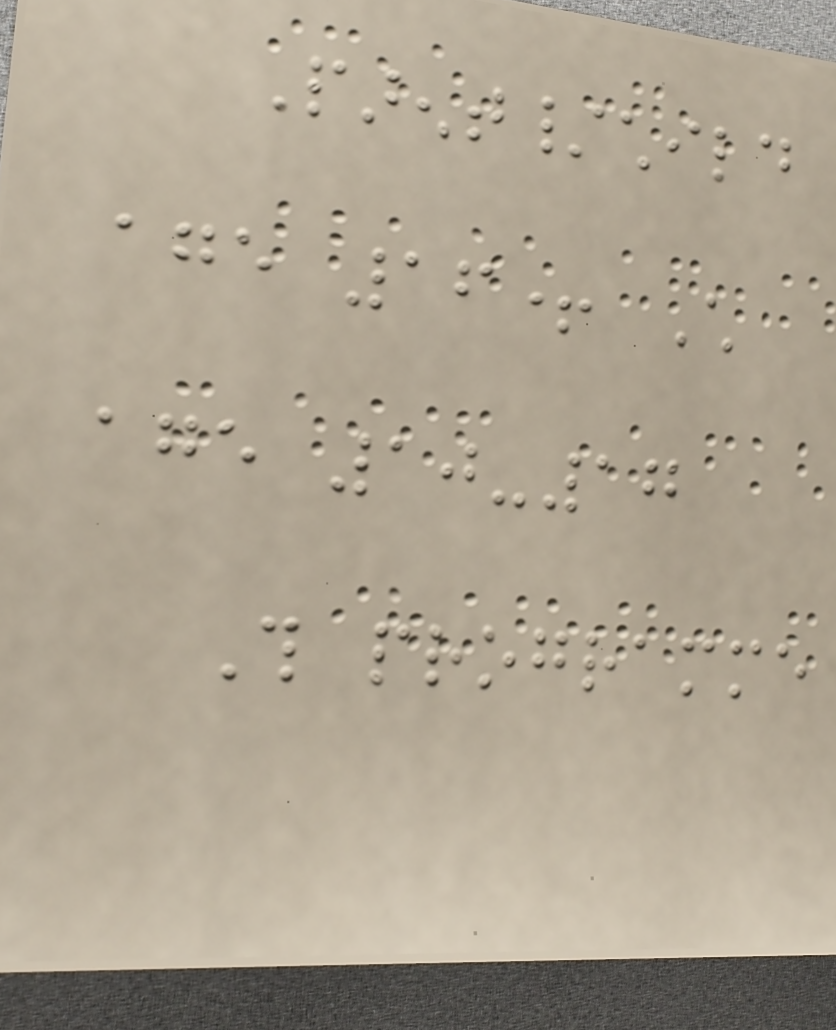Parent/child
age 16+ Child
age 10-17
This programme
